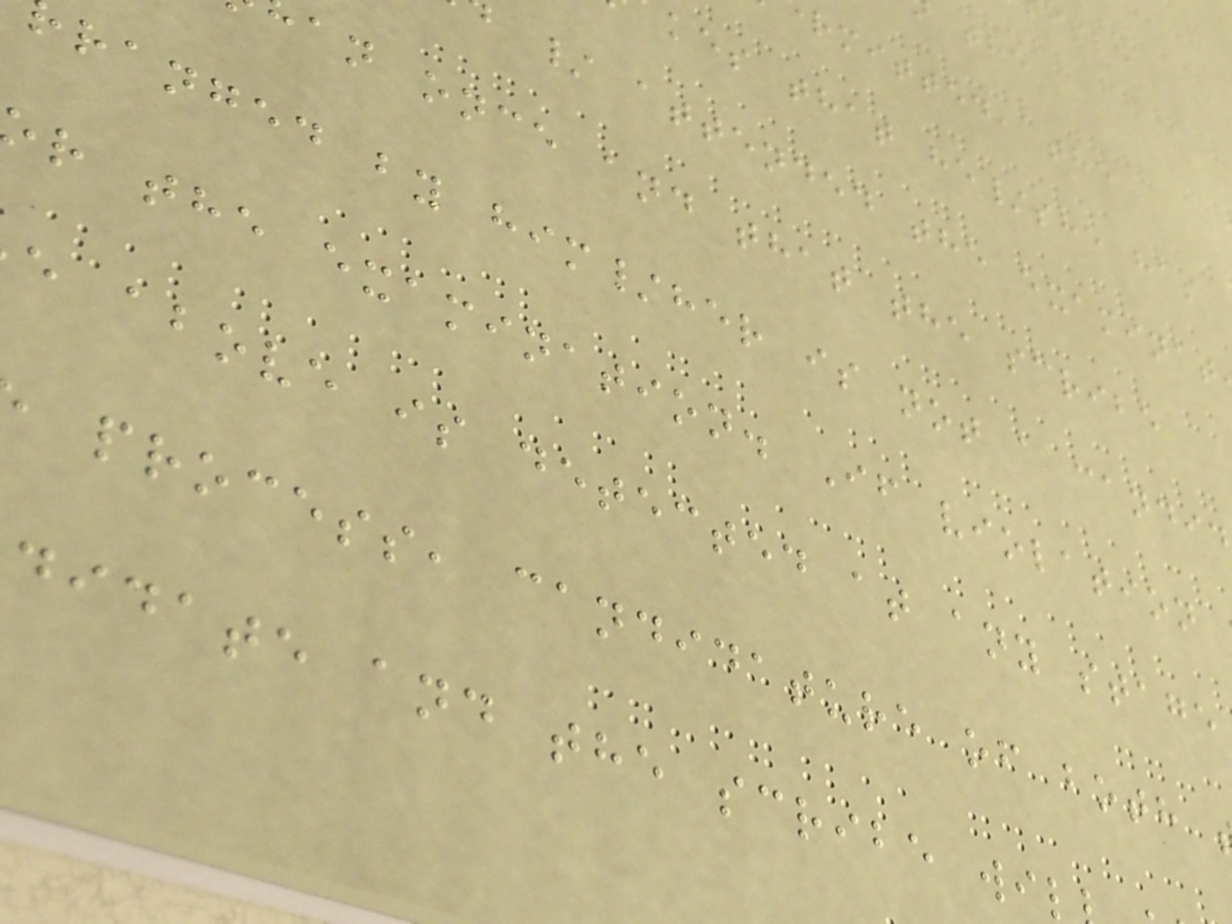rmitted, the
kes that he/she has
/ attended the examinat
an once and that the scribe
ranged by him/her is not a candid
r the examination. If violation
e above is detected at any stage
process, candidature of both
didate and the scribe wil
